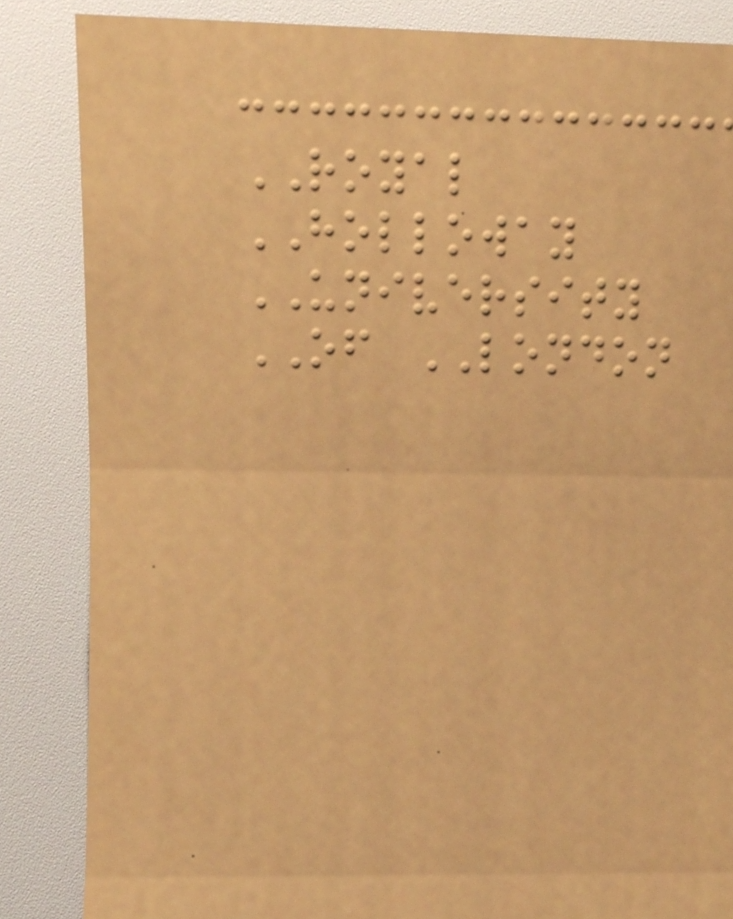ROYAL
HOLLOWAY
UNIVERSITY
OF LONDON
